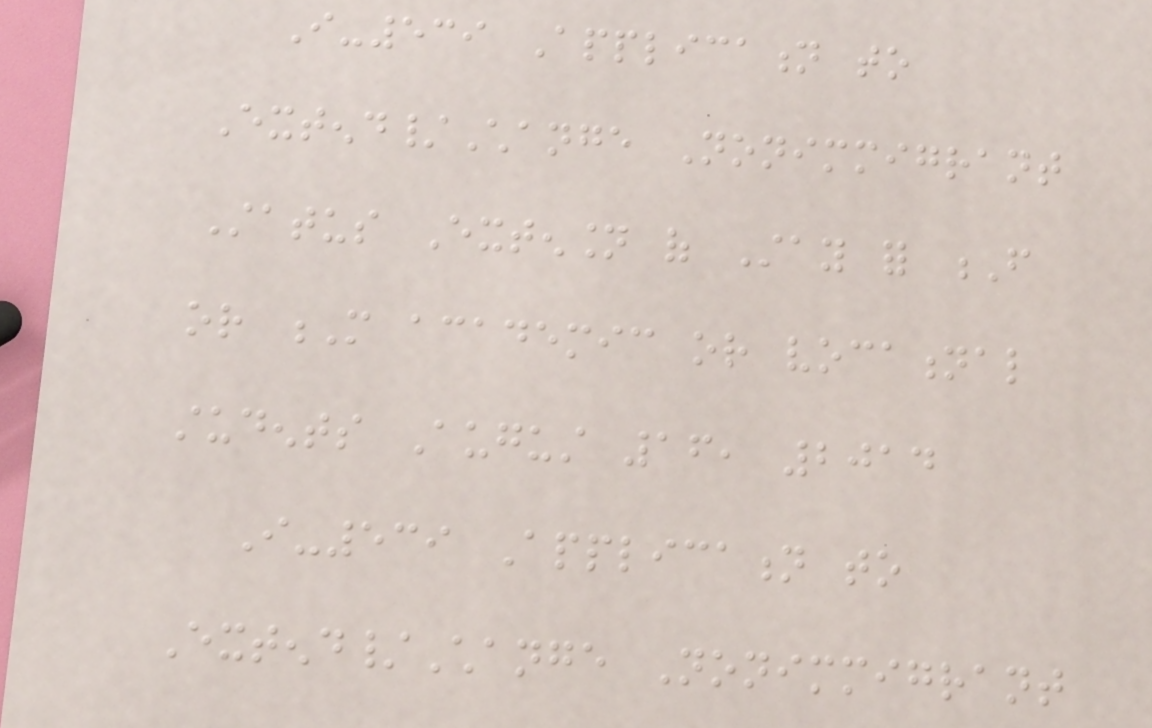I-539 Application to
Extend/Change Nonimmigrant
Status Extension of Stay for F
or M academic or vocational
students August 16, 2014
I-539 Application to
Extend/Change Nonimmigrant
